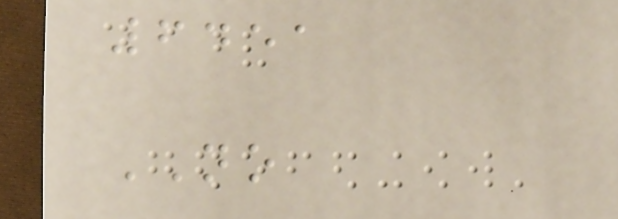6451
NO
